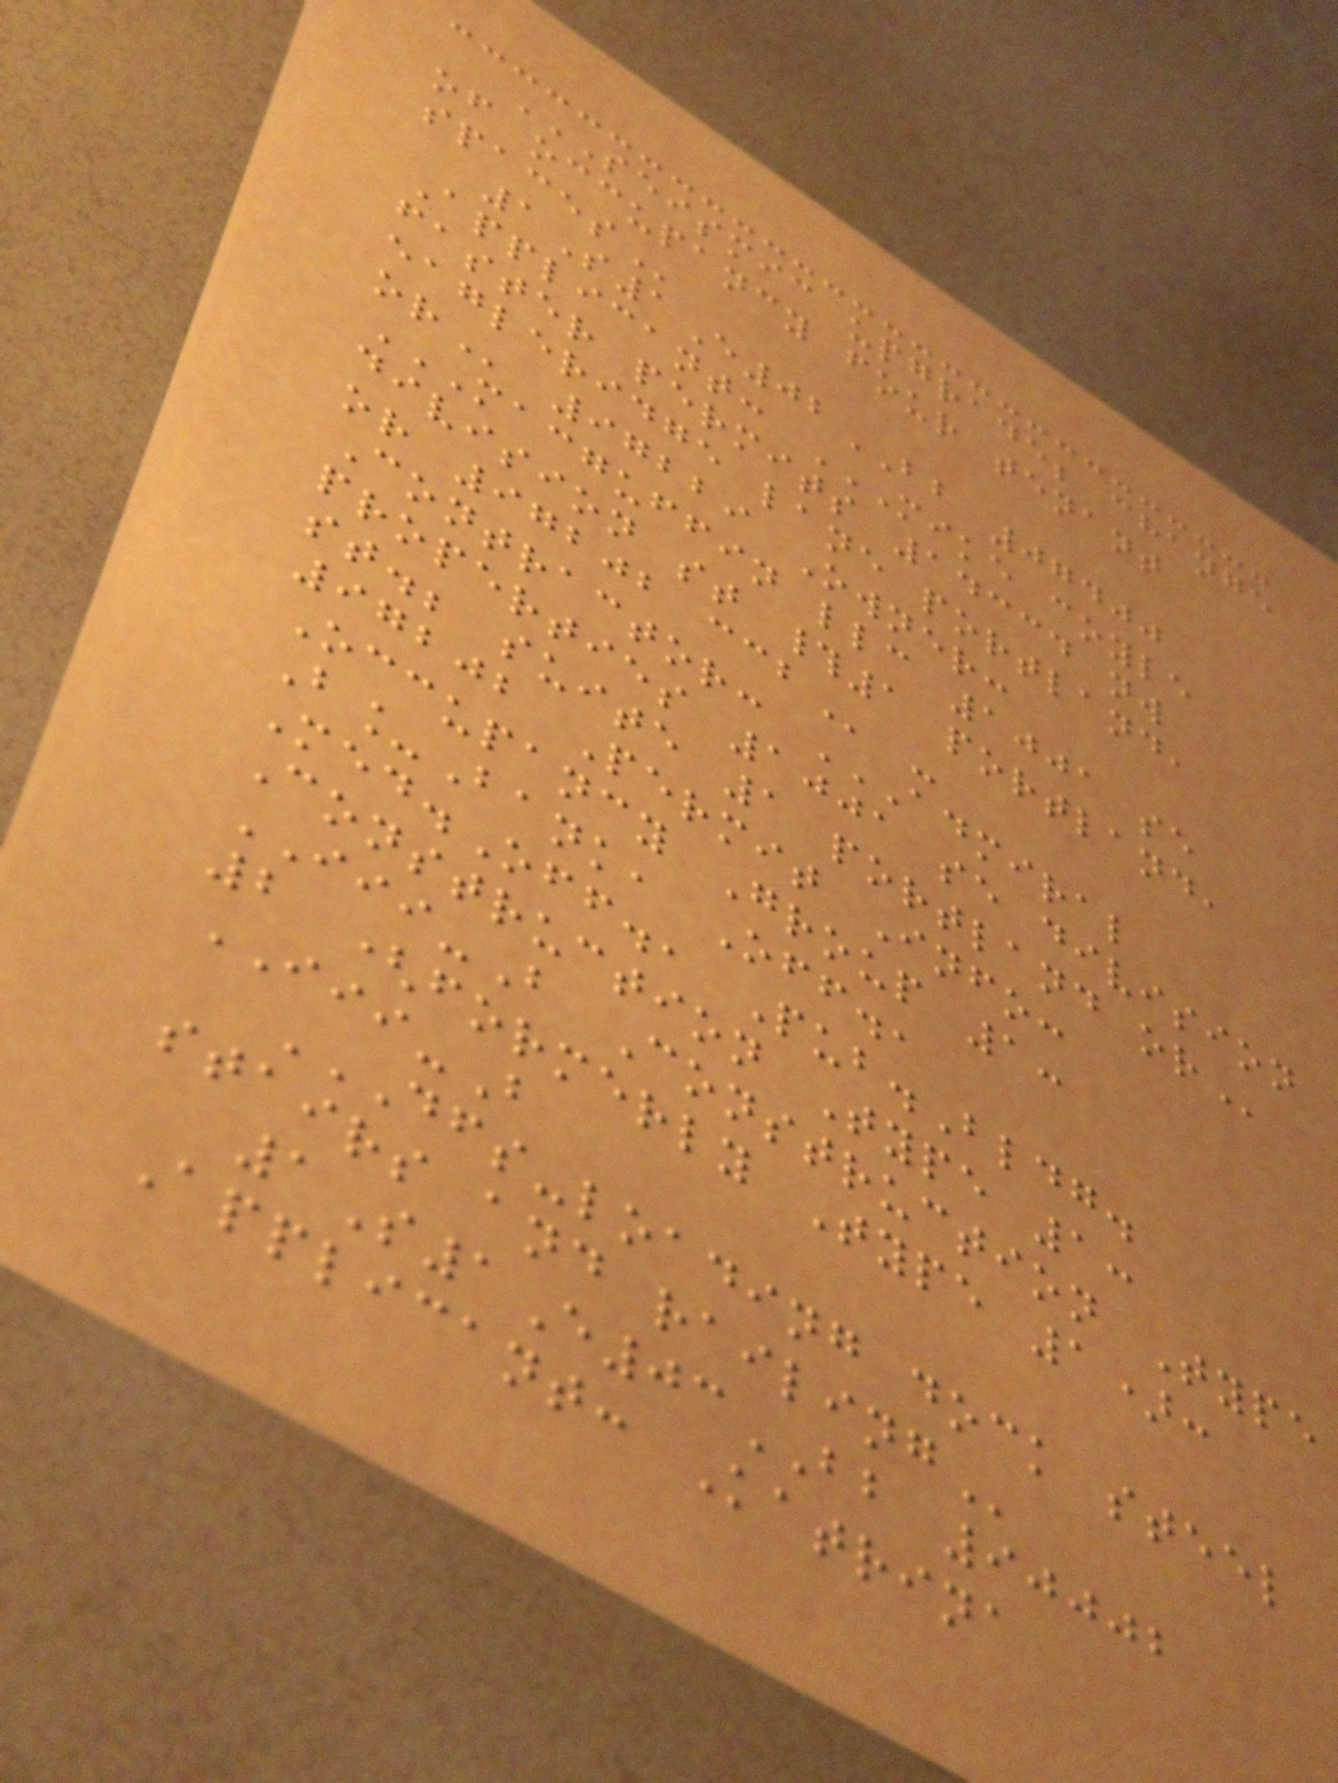SEISMIC UPGRADE; CHANGE
OF OCCUPANCY FOUR TENANT
SPACES
1S1E02BB 07400
Applicant: MIKE COYLE
FASTER PERMITS 14334 NW
EAGLERIDGE LANE PORTLAND,
OR 97229 Owner:
MACGUFFIN LLC 1001 SE
DIVISION ST #1 PORTLAND,
OR 97202 CCB -
Contractor: ADMIRAL
PROPERTIES 1001 SE DIVISION
ST.; SUITE 1 PORTLAND OR
97202 Permit Info:
Occupancy Group 1:
B_Bank, Off.,
Med.Off., Pub.Bldg.
Construction Type 1:
III-B Construction Type
2 (formerly Type 1):
III-B
DFS-LOADING DOCK STEEL
STAIRS AND RAILING
1S1E03BB 90002
Applicant: Katrina
